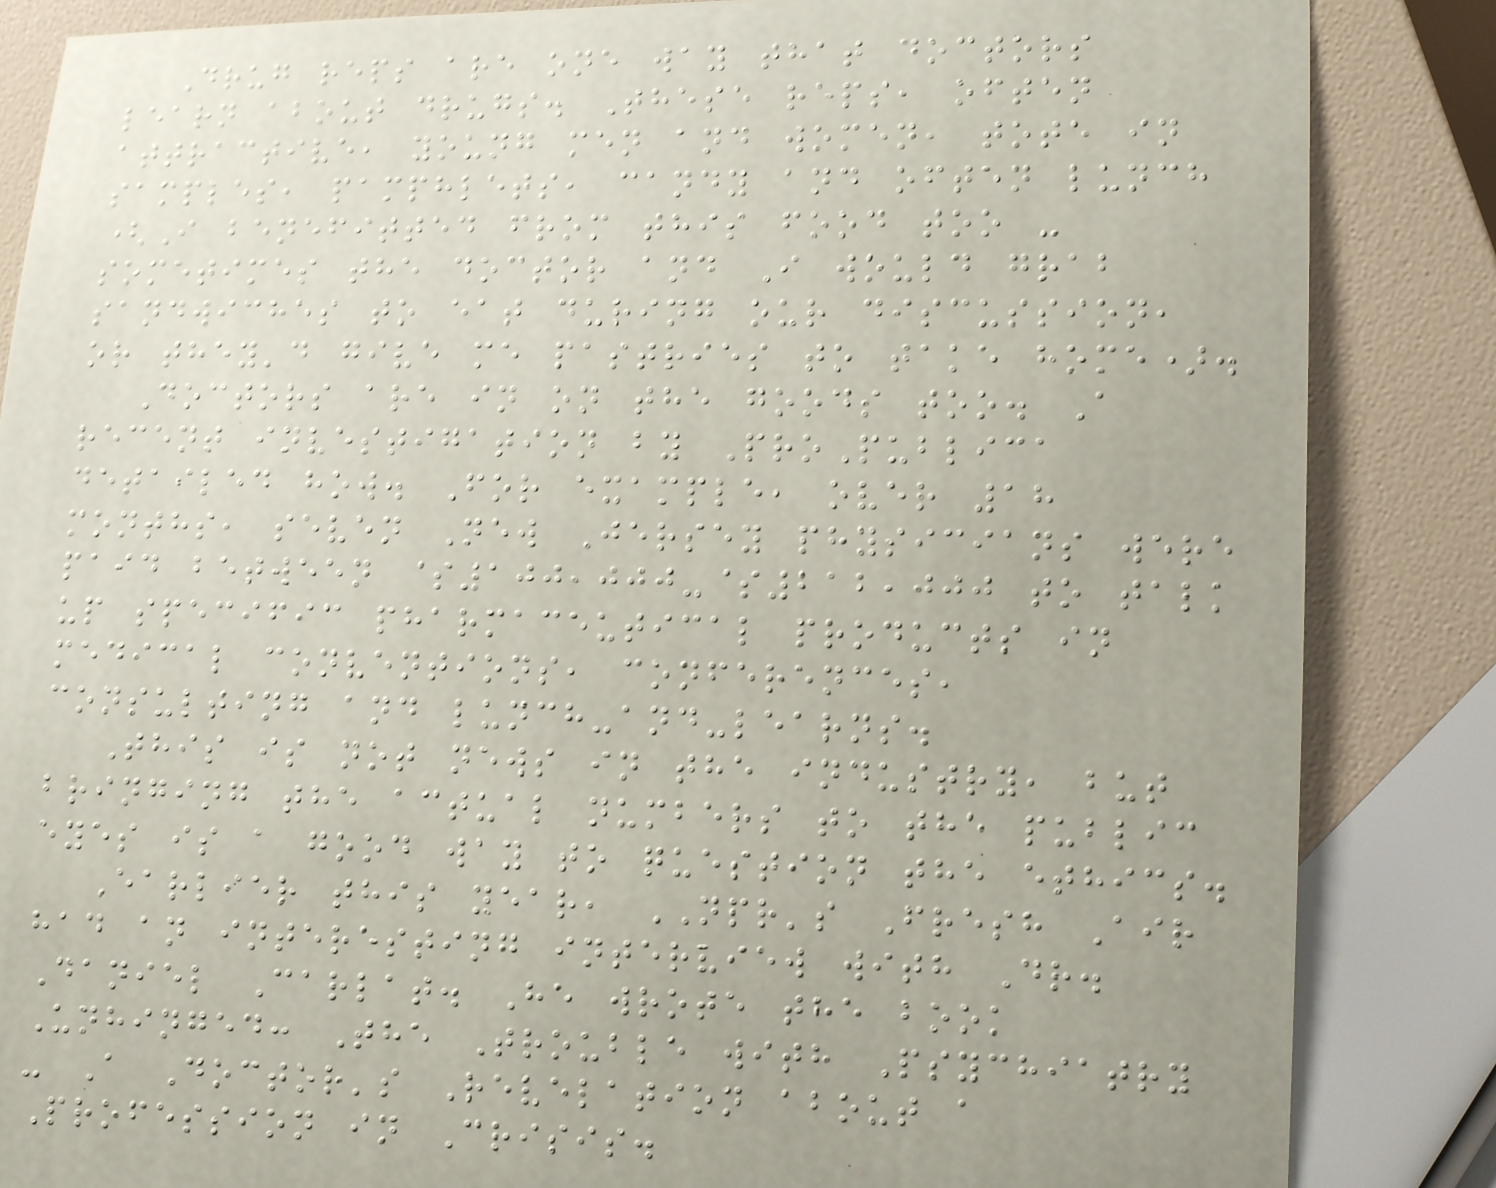Drug reps are one way that doctors
learn about drugs. These reps, often
attractive, young men and women, tote in
samples, pamphlets, candy and often lunch
(I benefitted from this food too -
sometimes the doctor and I would grab
sandwiches to eat during our discussion,
or they'd give me pastries to take home).
Doctors are in on the goods too. A
recent investigation by ProPublica
detailed how. For example, over 18
months, seven New Jersey physicians were
paid between $100,000-$212,000 to talk
up specific pharmaceutical products in
medical conventions, conferences,
consulting and lunch-and-learns.
This is not news in the industry, but
bringing the actual numbers to the public
eyes is a good way to question the ethics.
Earlier this year, NPR's Fresh Air
had an interesting interview with Dr.
Daniel Carlat. He wrote the book
Unhinged: The Trouble with Psychiatry
- A Doctor's Revelation about a
Profession in Crisis.
